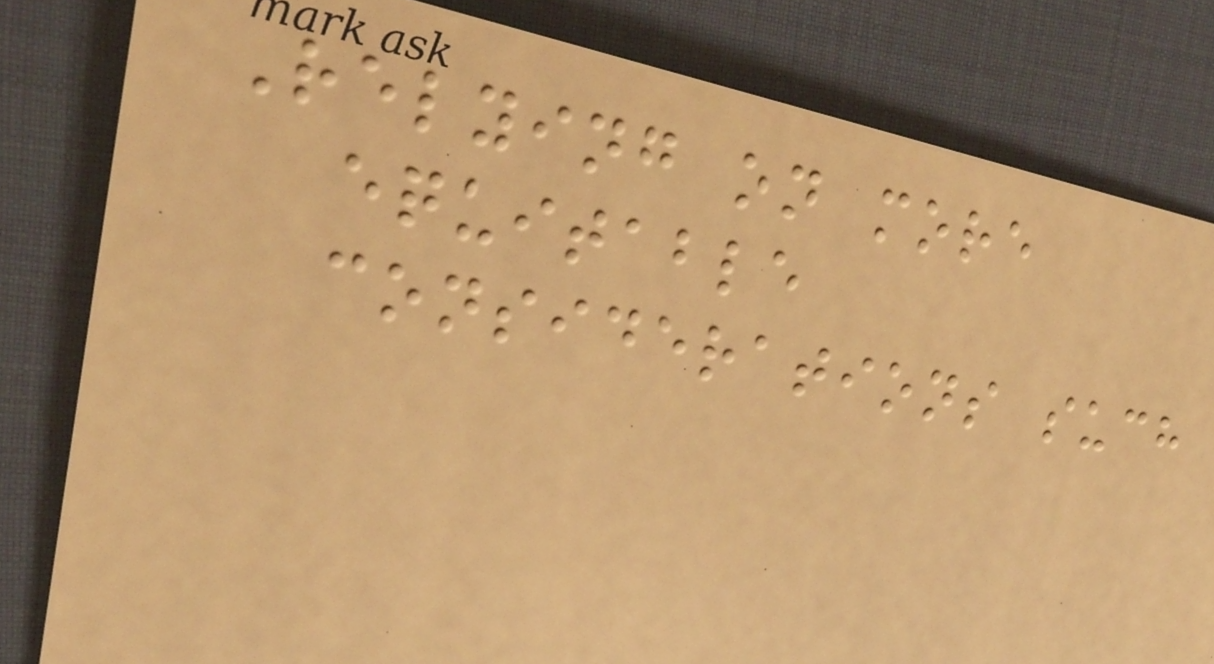Relying on more
equitable
considerations such
